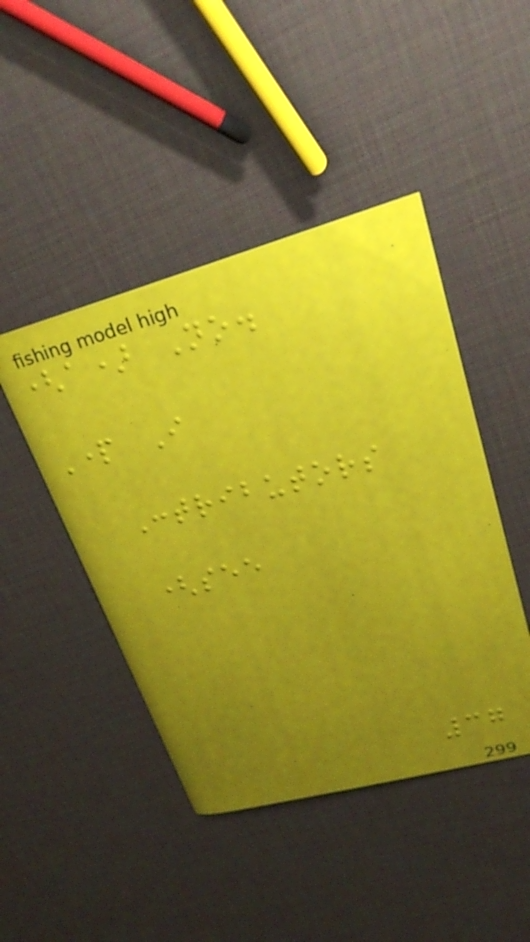(a) No.
Part I
Contributors
(see
37
